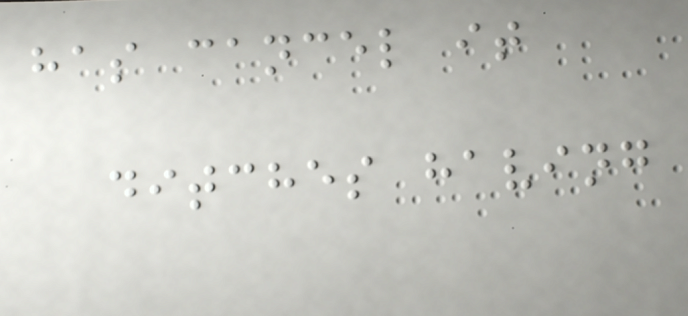has cancel it
ditches having
